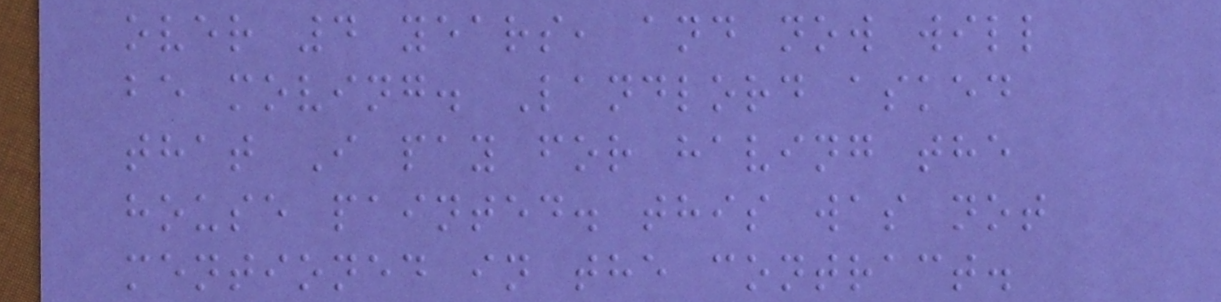over 4 years, and now will
be moving. Landlord asked
that I pay for having the
house painted. this was not
mentioned in the contract.
